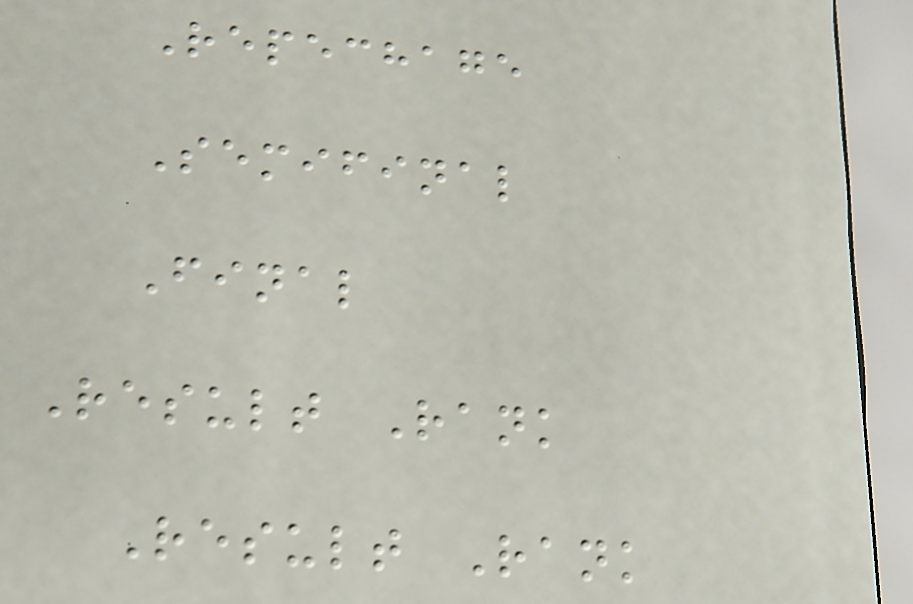Repechage
Semifinal
Final
Result Rank
Result Rank
